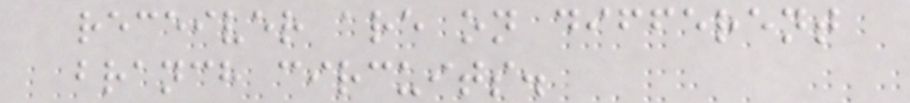receiver are on different
branch circuits.
